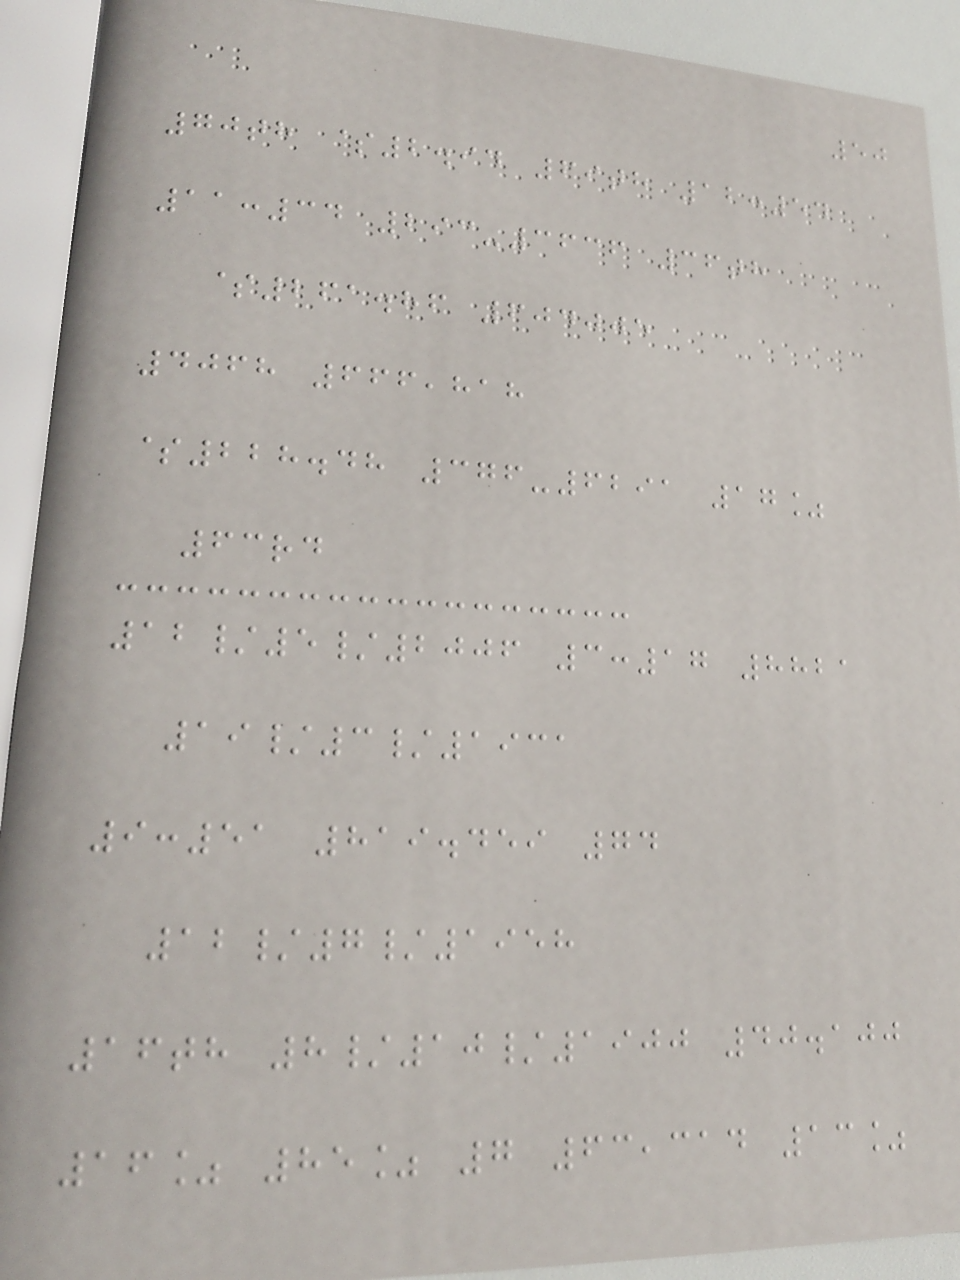50
70th $2.94 69th 12:54
11:34 293-3636 36th
$261.86 604005
4068 666,818
$228.48 376-6291 17%
63rd
12/5/2006 3:17 8821
19/3/1931
9:51 819.459 74
12/7/1958
16th 8/10/1900 40.100
16% 85% 7 63,314 13%
